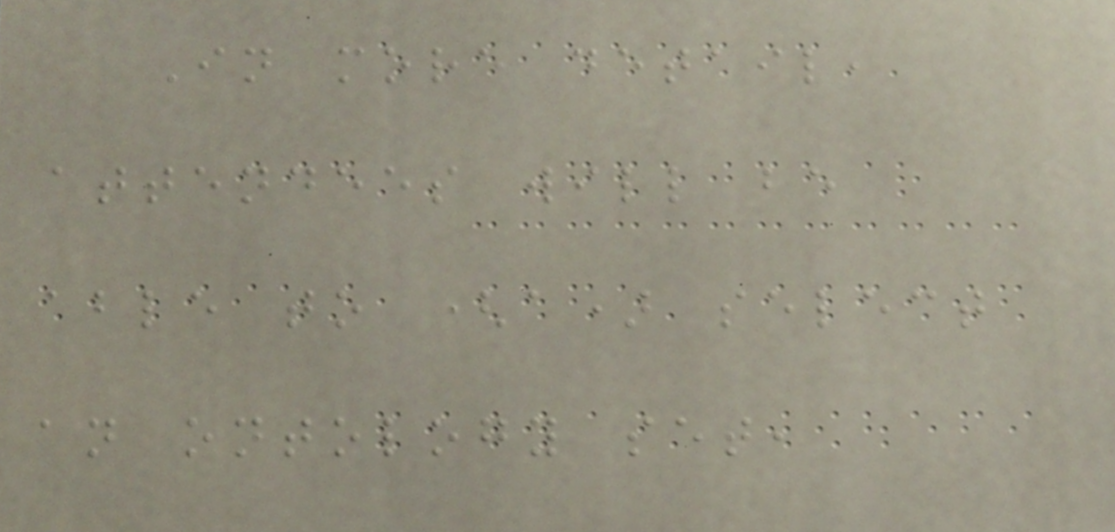In more detail,
attendees will be
able to (a) select
an ontology set,
